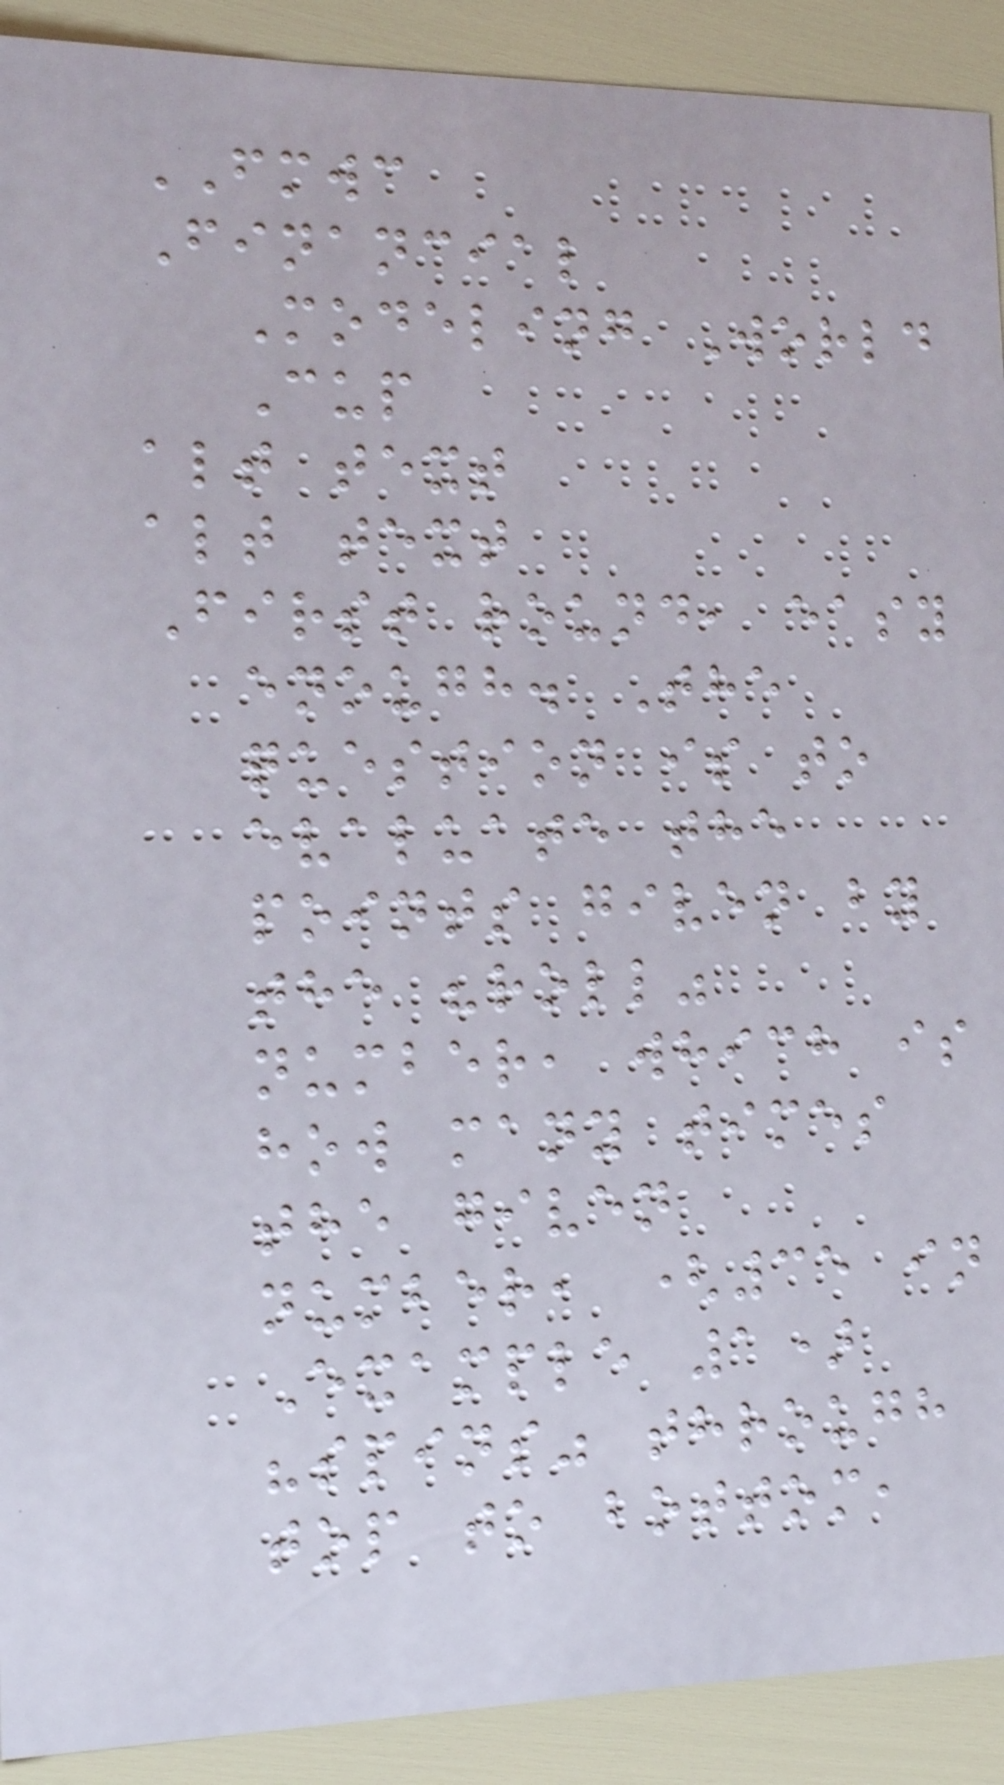FMWC
Financial
Modeling World
Cup
alt text
alt text
First round, easy
enough. The
question is to
evaluate the
points given by
the "roll"
number, which is
how many times
the given
number, (35 in
Example 1)
"spins" through
top to bottom,
